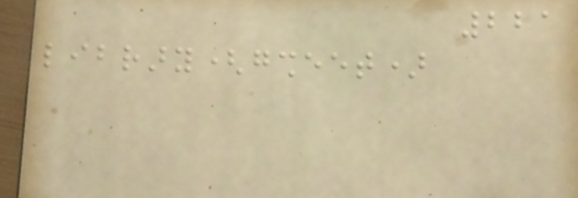221
library(gsheet)
